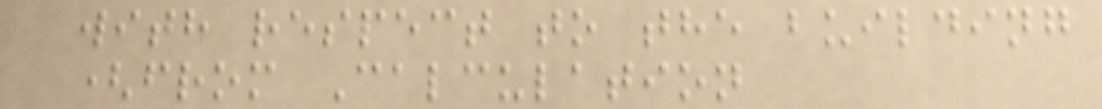with respect to the building
(from Calculation
